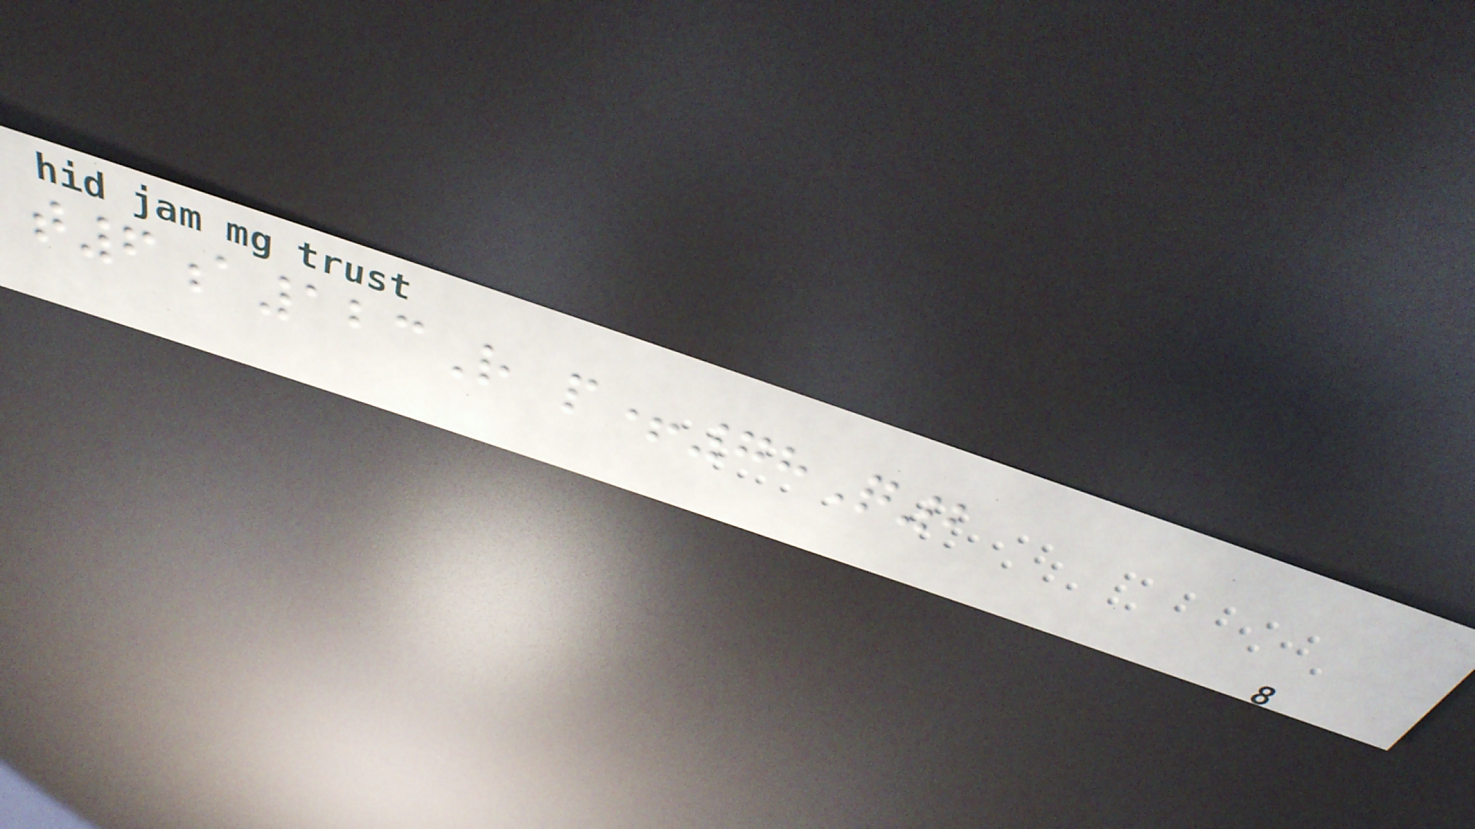t6a123R p+78Q2
